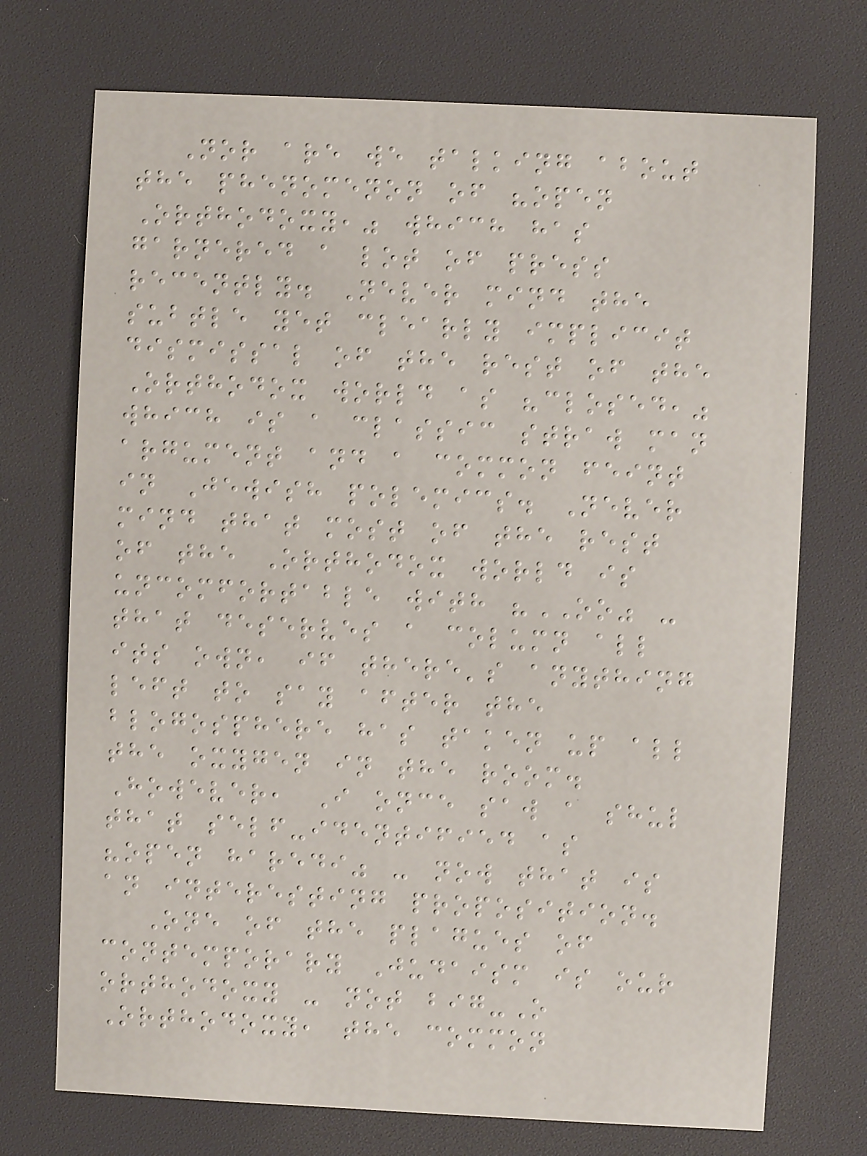Nor are we talking about
the phenomenon of "open
Orthodoxy," which has
garnered a lot of press
recently. Never mind the
subtle yet clearly implicit
dismissal of the rest of the
Orthodox world as "closed,"
which is a classic straw man
argument and a common feint
in Jewish polemics. Never
mind that most of the rest
of the Orthodox world is
uncomfortable with "OO" -
that deserves a column all
its own, if there's anything
left to say after the
blogosphere has taken up all
the oxygen in the room.
However, I once saw a shul
that self-identified as
"open haredi" - now that is
an interesting proposition.
One of the plagues of
contemporary Judaism is our
orthodoxy - not big-O
Orthodoxy, the common
